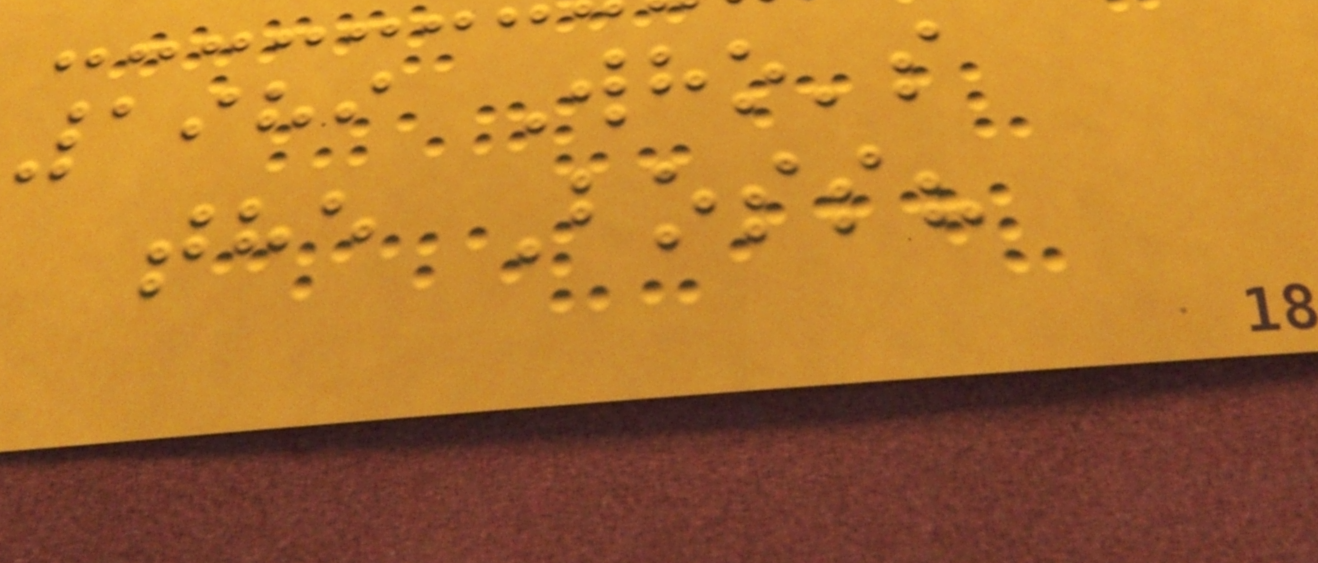1989 Who's
the Boss?
